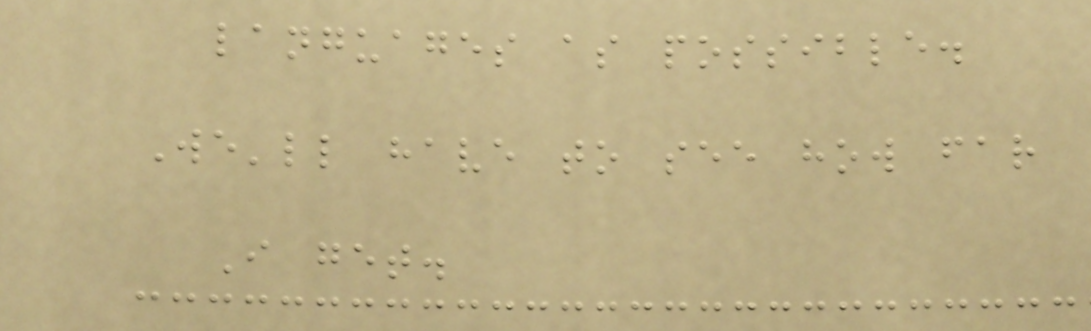languages as possible.
We'll have to see how far
I get.
